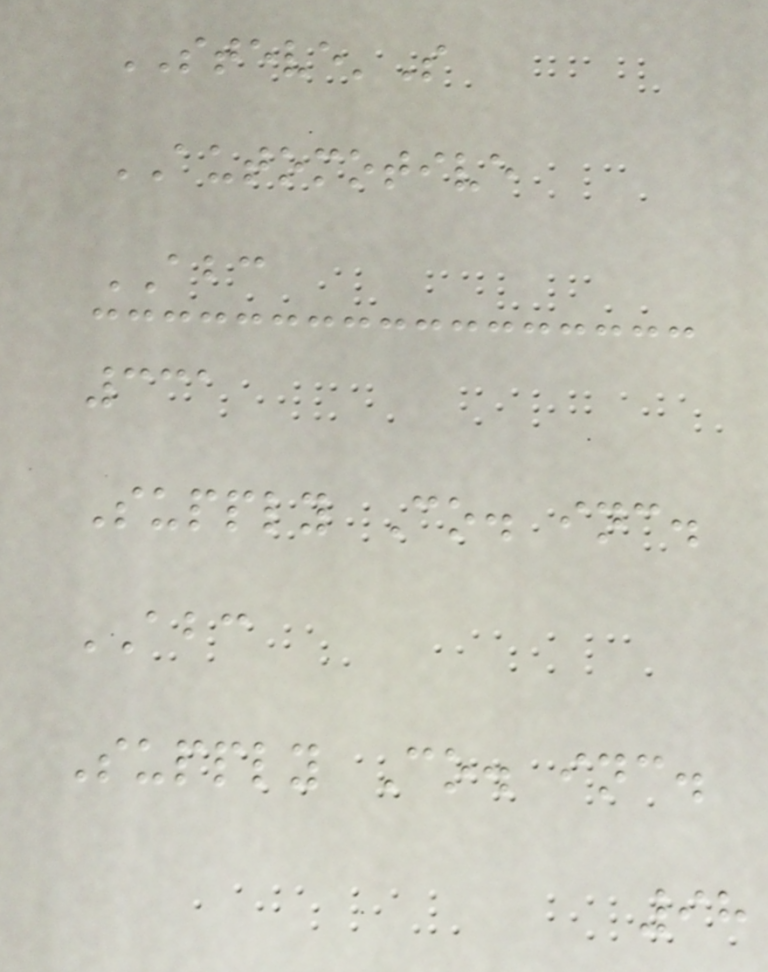STEVE'S
AUTOMOTIVE
ABC
331
Supply Co. inc.
ABC
Supply Co. inc.
98
